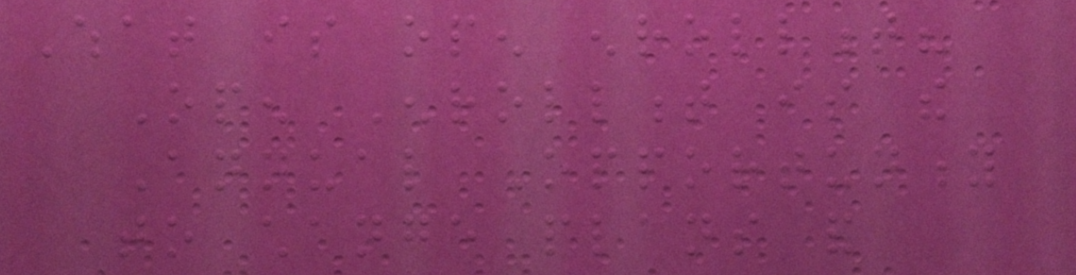What is open enrollment?
Open Enrollment is the
Annual Opportunity
to change plans and
